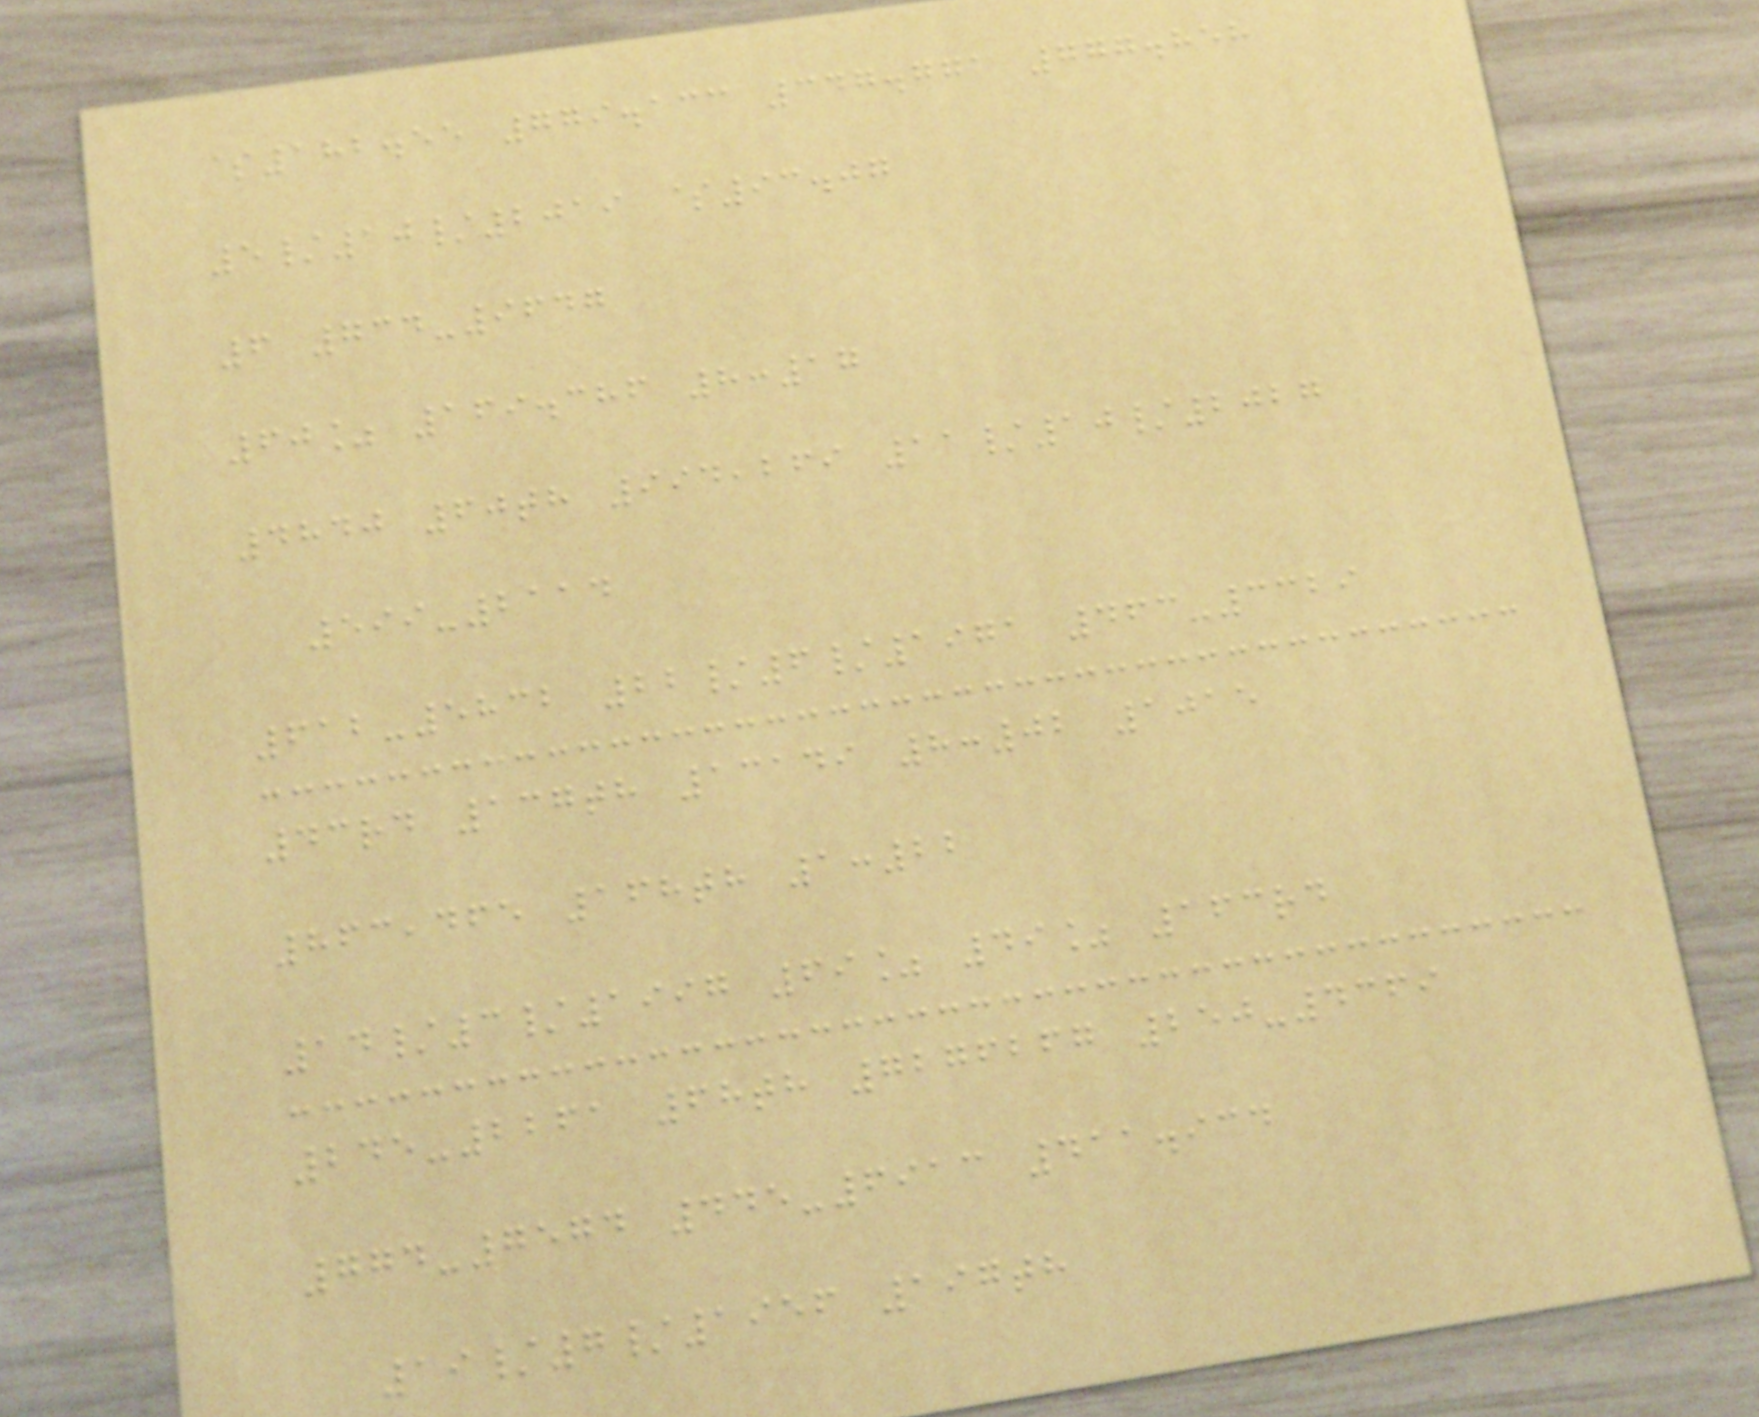$182.55 779.133 347.771 777.858
5/10/2019 $93.07
6 734-9647
60% 169.386 8:17
4840 60th 994,269 11/10/2027
599-2114
612-5832 22/6/1971 463-3329
43rd 137th 13149 8:02 1015
863,465 168th 1:22
14/3/1997 69% 49% 163rd
245-2261 68th 7276267 250-4369
774-7574 445-6913 411.934
19/7/1956 197th
